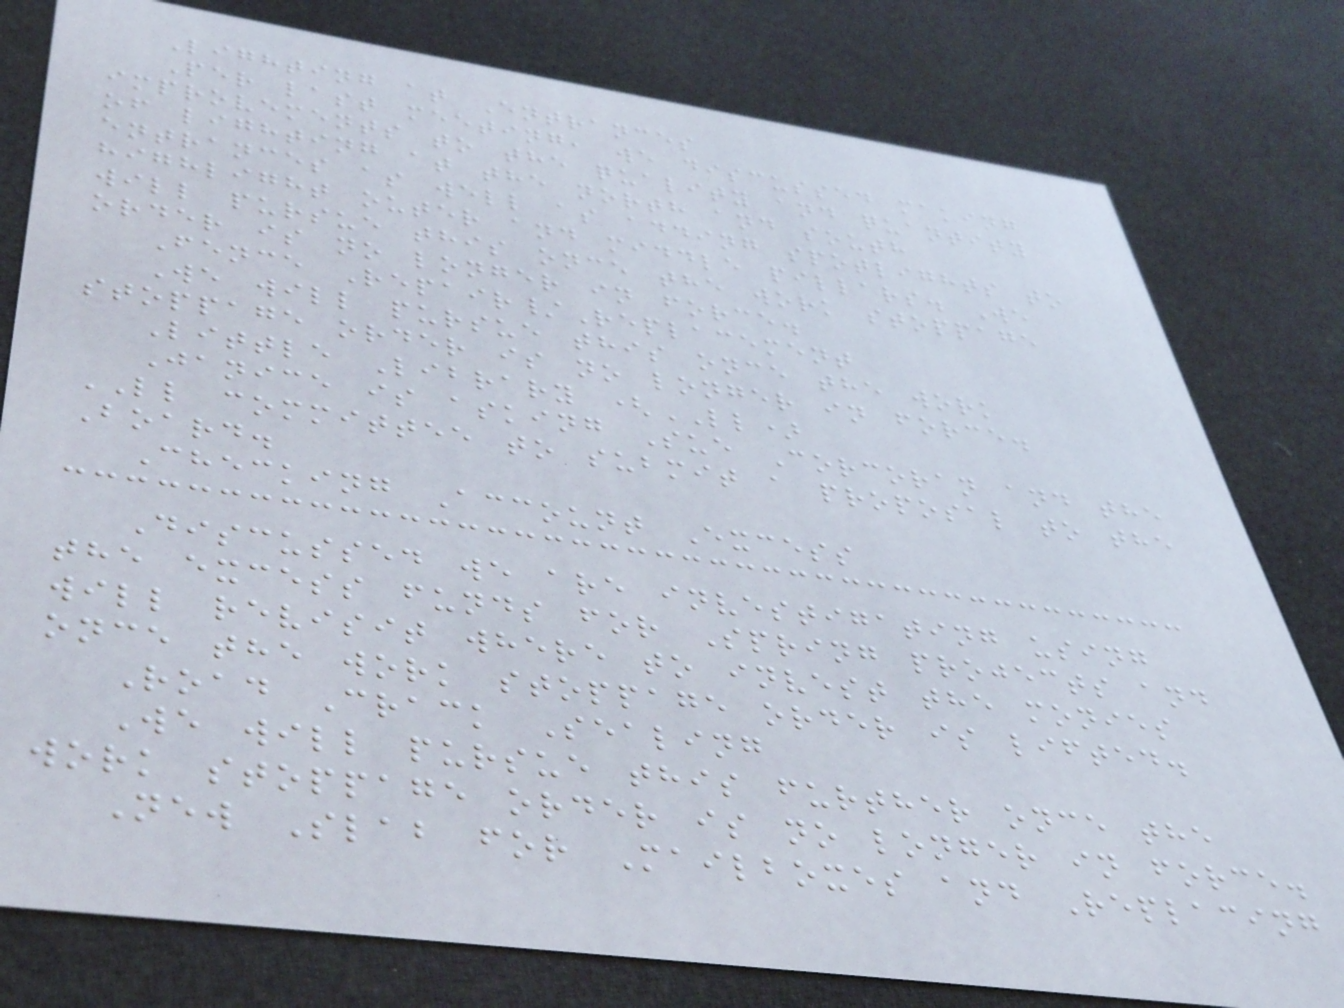Lighting at Entrances
Per last meeting, we discussed making
improvements to the quality and quantity
of lighting at the north and south
entrances as well as adding spotlights to
highlight outer and middle pillars. We
will pursue this once the work stoppage
order is no longer in force.
Fence Repair/Replacement
We will pursue this once the work
stoppage order is no longer in force.
Little Library (LL)
Janice is asking Sue Corcoran and the
LL committee to submit a proposal to the
Board.
Checking Account Excess
Discussed we are investigating using
the excess funds for Spring projects and
will revisit where to invest the monies
once the work stoppage order is lifted.
Road Crack Sealing
We will pursue this further once the
work stoppage order is no longer in force.
New Slab for Mailboxes and Replacing
